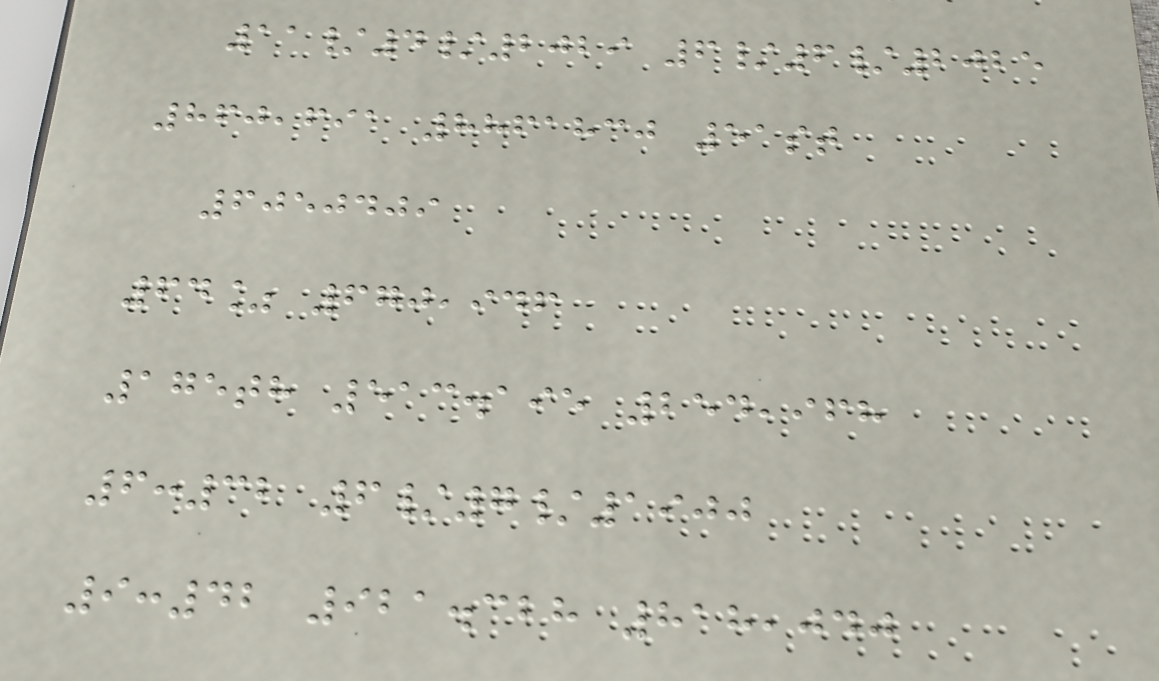11/4/2029 6/6/2025
860,691 8861830 51st
6050409
64% 670,946
175th 513.195 254,968
6:32 6/7/1900
9:42 921.328 818,040
